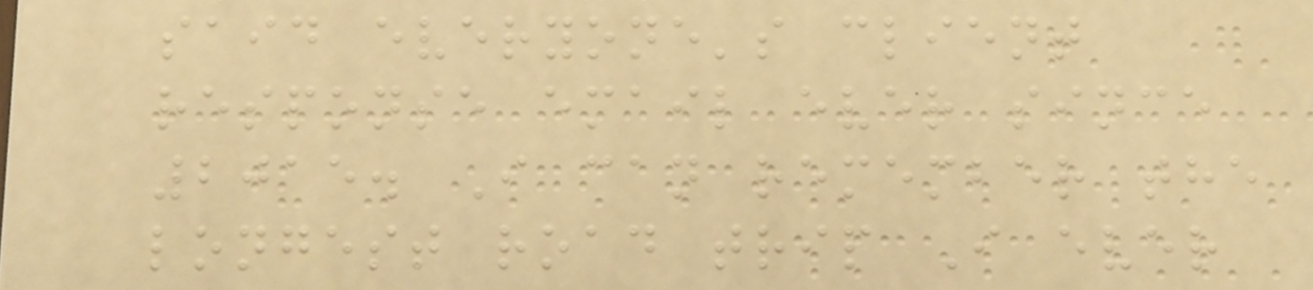said everyone's client
response email ever since
2015. I can remember the
longest road trip I ever
